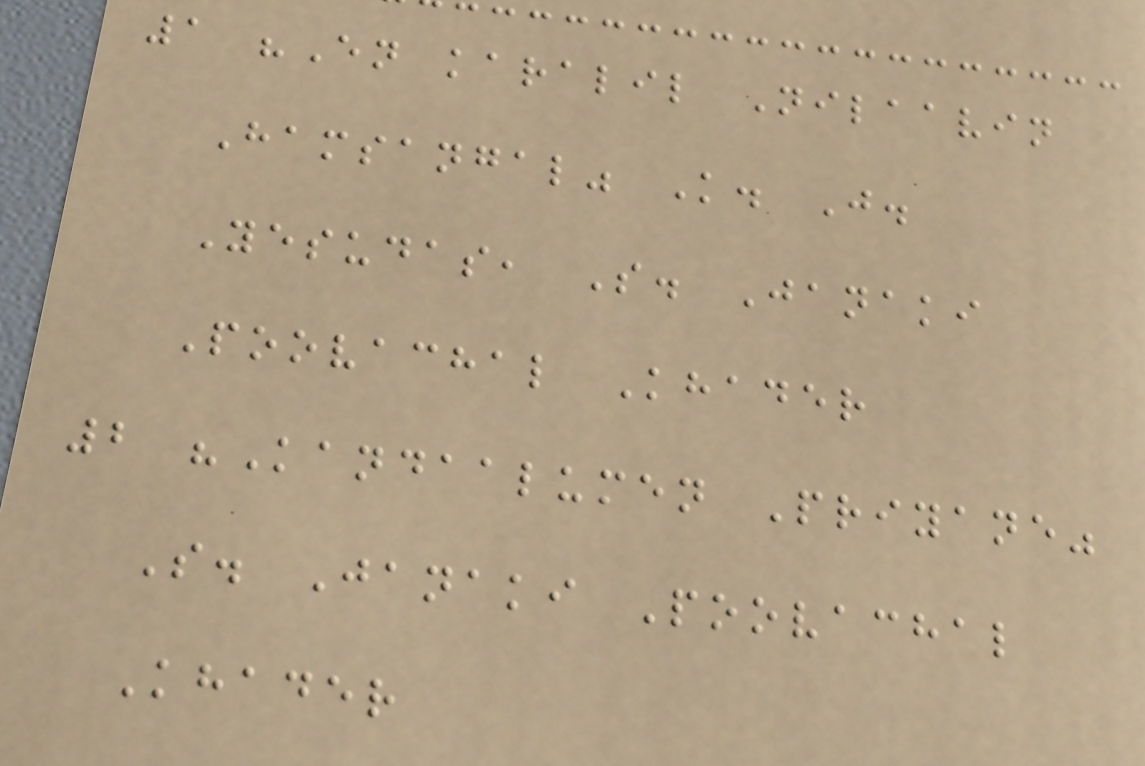1 "En karalil Nilaavin
Hamsangal" K. J.
Yesudas, S. Janaki
Poovachal Khader
2 "Kandaalumen Priyane"
S. Janaki Poovachal
Khader
